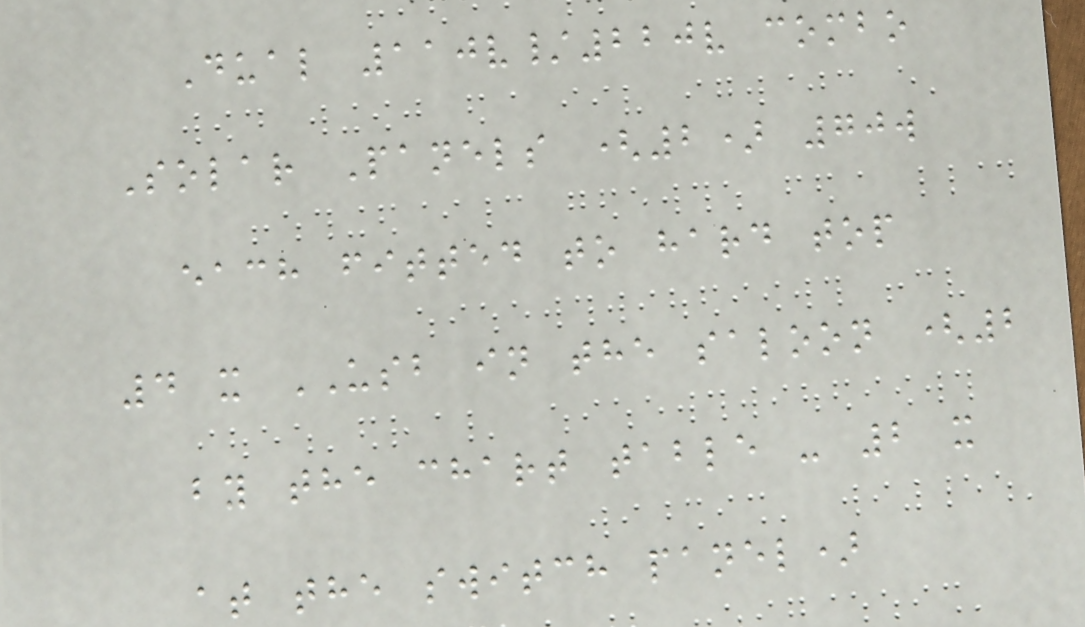Dual 110v/220v combo
Solar Panels (2) 70w
each fitted to hard top
4 x USB in the saloon (2
by the chart table - 2 x
at the switch panel)
